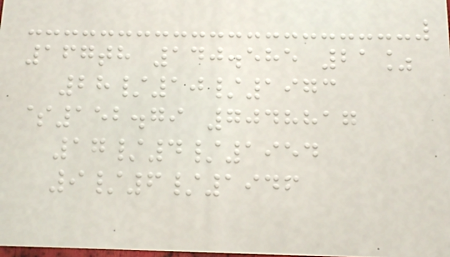167th 140.585 21%
28/10/1973
$152.79 7048817
17/4/1954
9/6/1946
